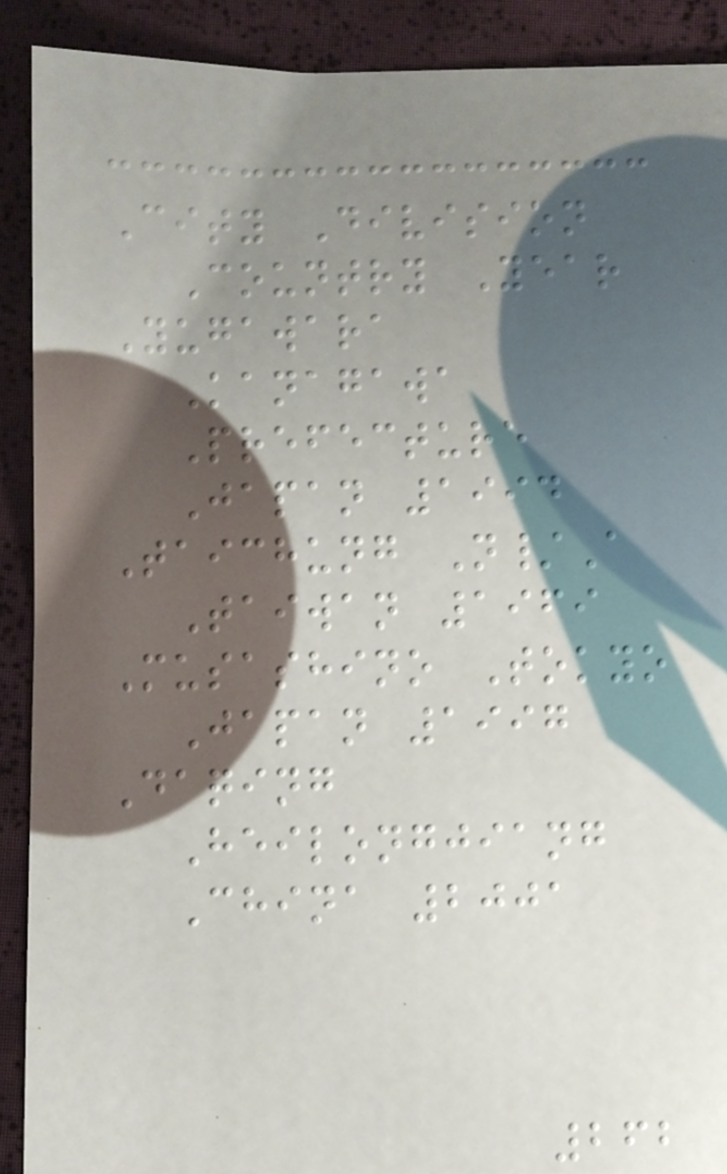City Division
Country Year
Yugawara
Kanagawa
Prefecture
Japan 1994
Taichung N/A
Taiwan 1969
Musashino Tokyo
Japan 1997
Daqing
Heilongjiang
China 2001
262
